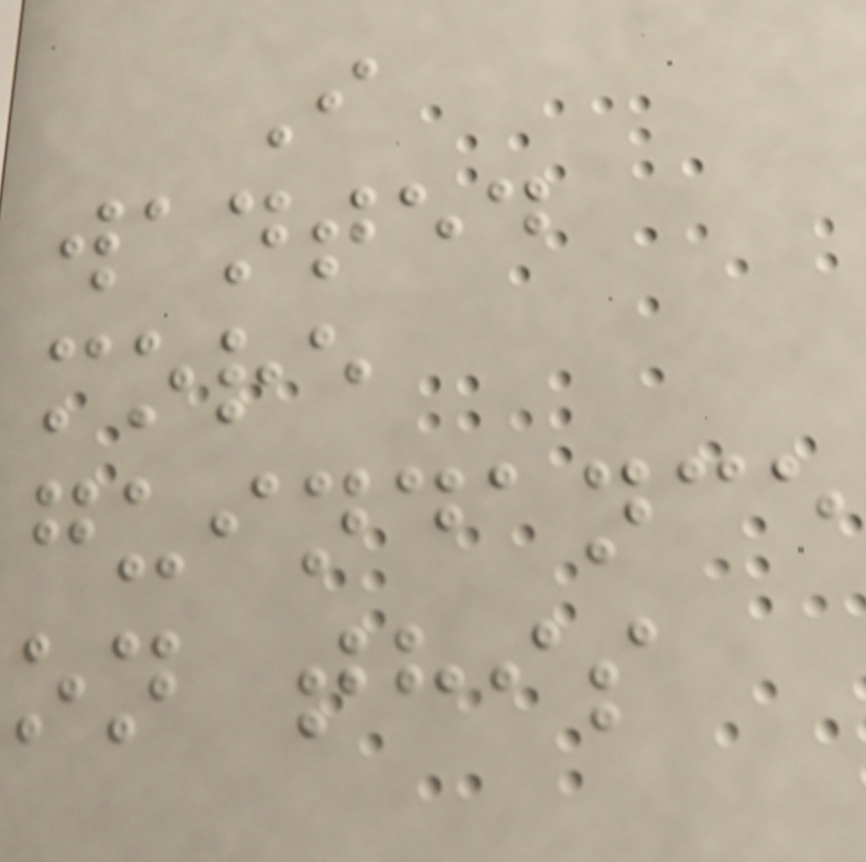I
wanted
more
guindance
on this
